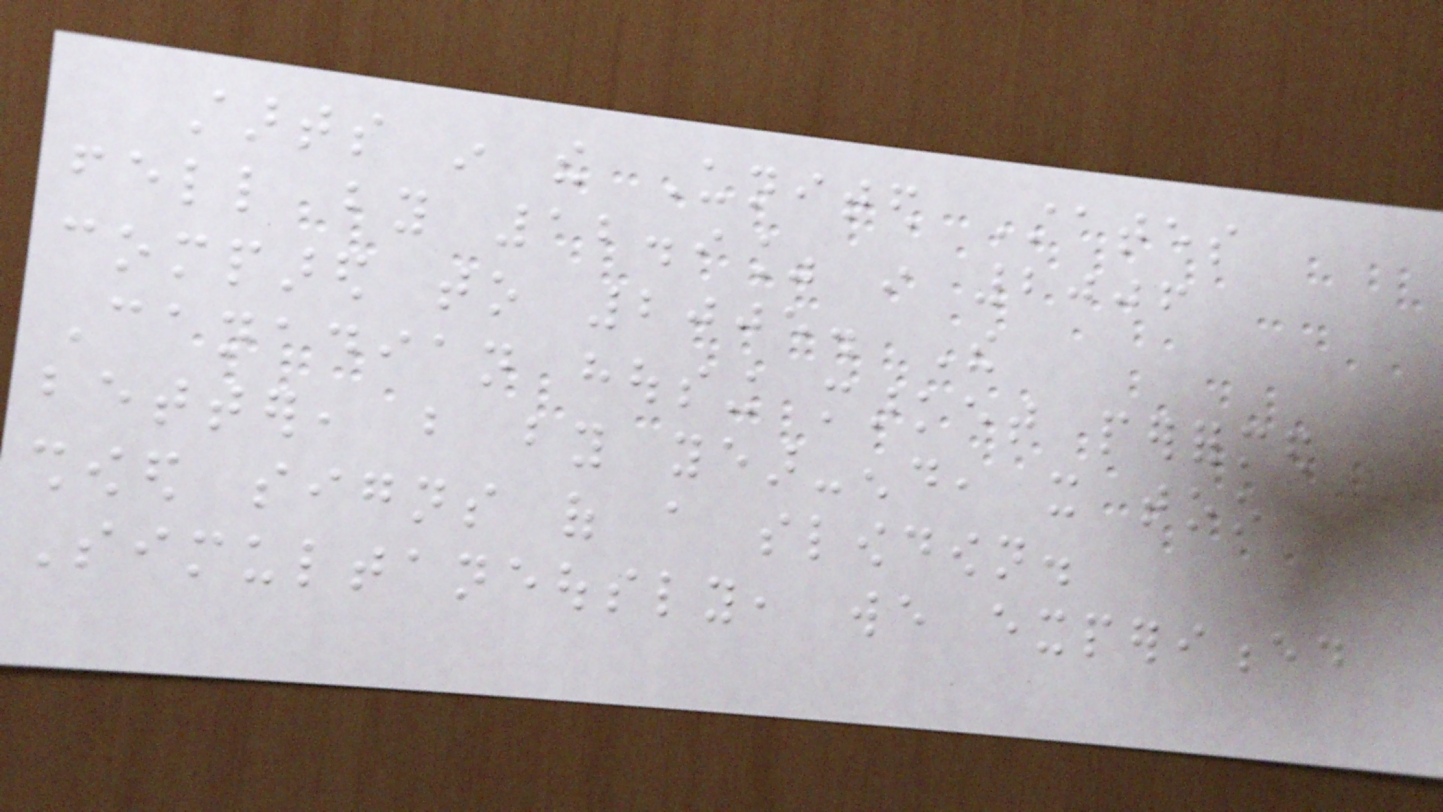starts in the United States
fell by 12.9% in 2006
compared to 2005. The
Canadian housing market performed
better, but by year-end, it too
showed signs of a slowdown.
Simultaneously, we experienced
